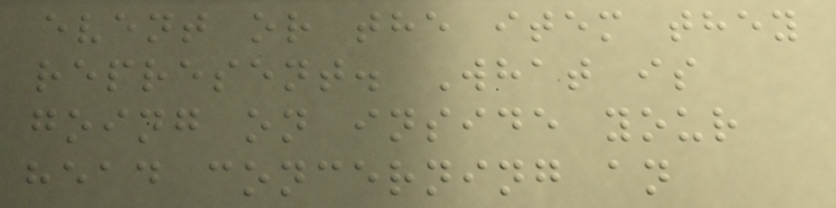event or the item they
represent. What is
going on inside your
head concerning an
